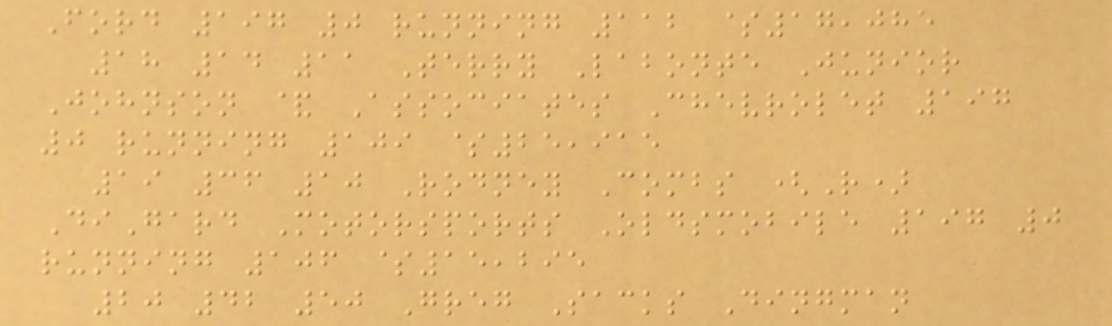Ford 197 0 running 112 $17,085
18 14 11 Terry Labonte Junior
Johnson & Associates Chevrolet 197
0 running 109 $25,915
19 36 10 Rodney Combs (R)
DiGard Motorsports Oldsmobile 197 0
running 106 $15,295
20 42 50 Greg Sacks Dingman
